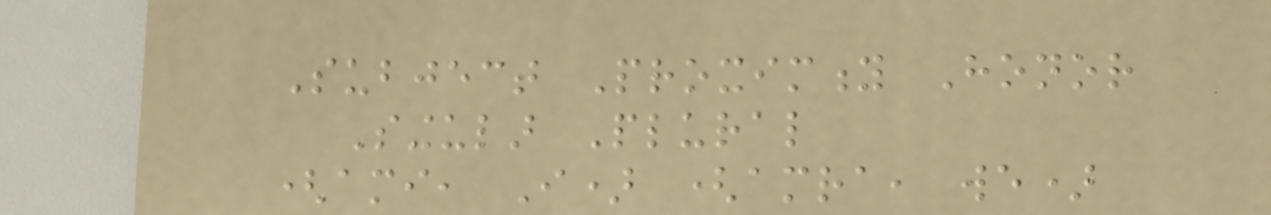Subject Proximity Honor
Singular Plural
(ami, I) (amra, we)
